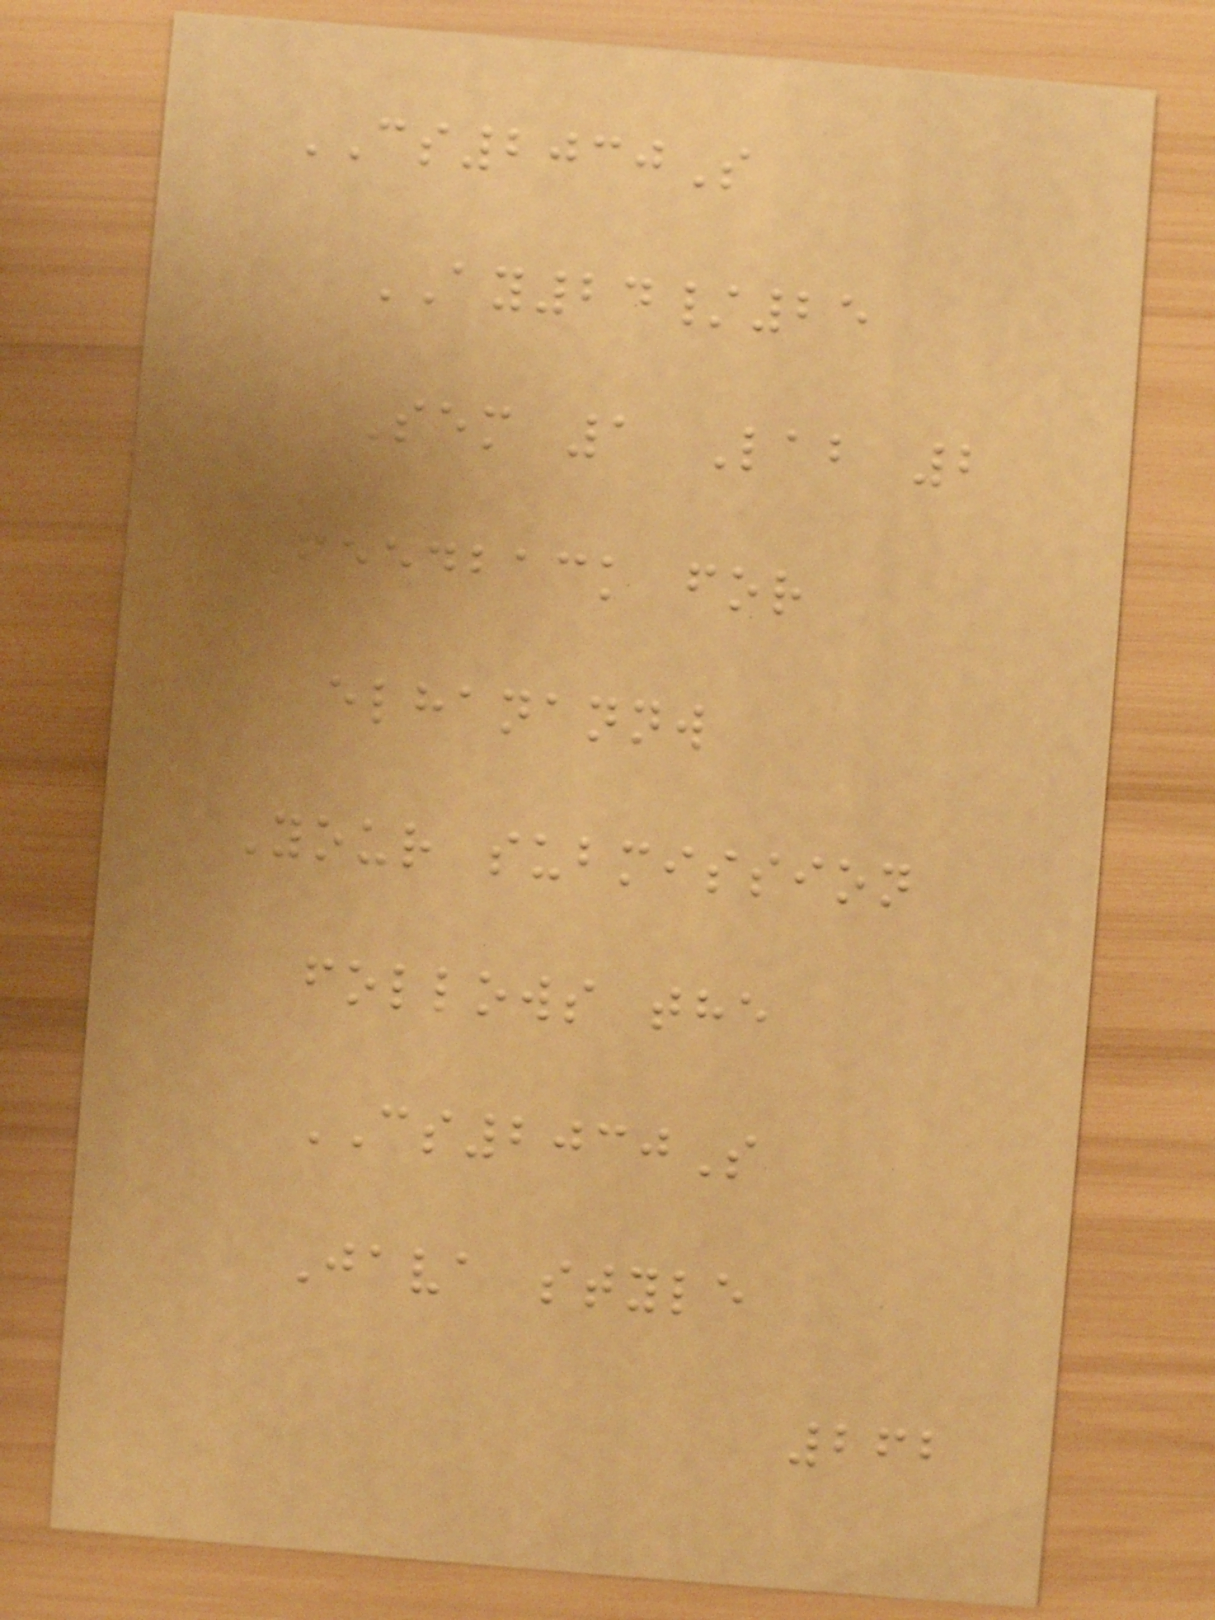CS2030S
AY24/25
Sem 1 Lab 2
Feedback for
elhanannw
Your submission
follows the
CS2030S
Java style
262
